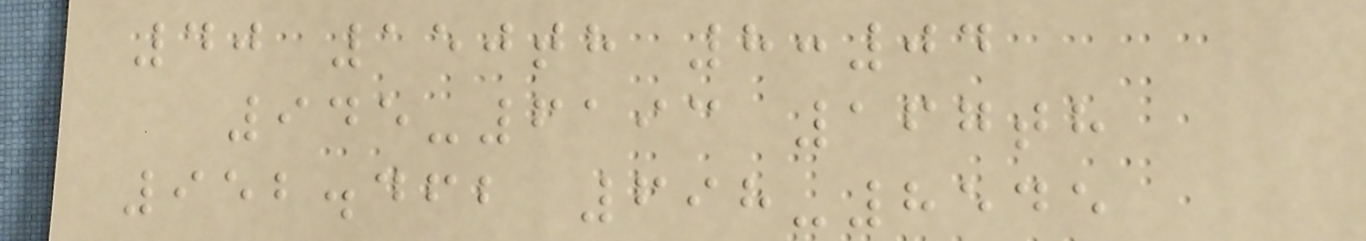40 150th 8:04
945-6193 167th
952.462 698-8545
